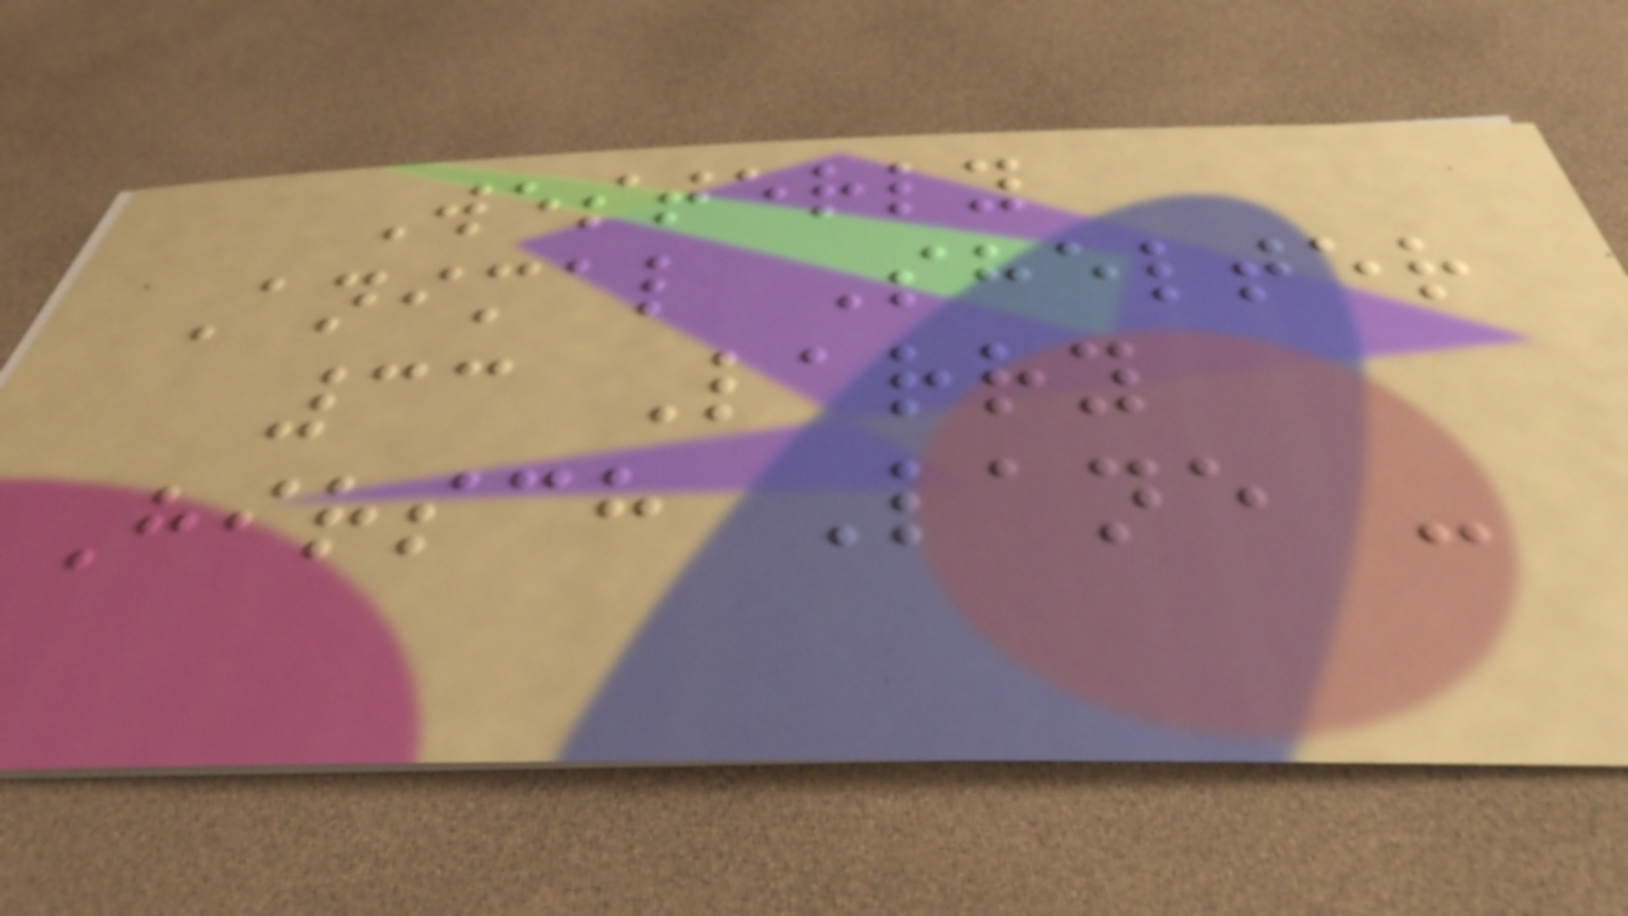Westerly
Animal Shelter
33 Larry
Hirsch Lane -
